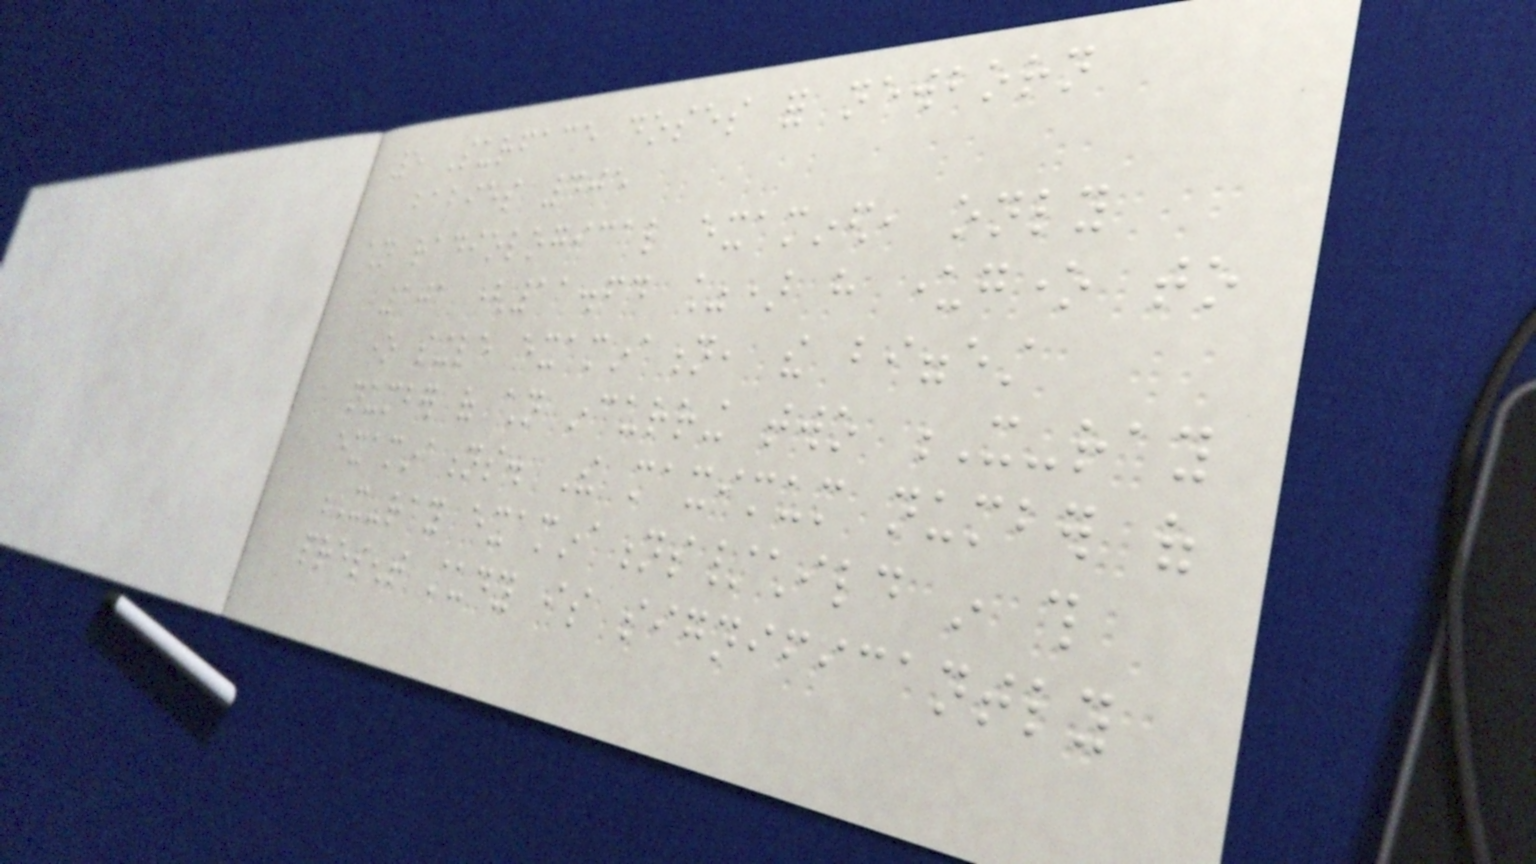5 Surface doses for newborn
babies 405
children radiological examined, only
101 (11.64 %) have undergone to
one single examination, the biggest
number of children incurring two X-ray
examinations. The maximum number of
X-ray examinations/child in this
present study is significantly
